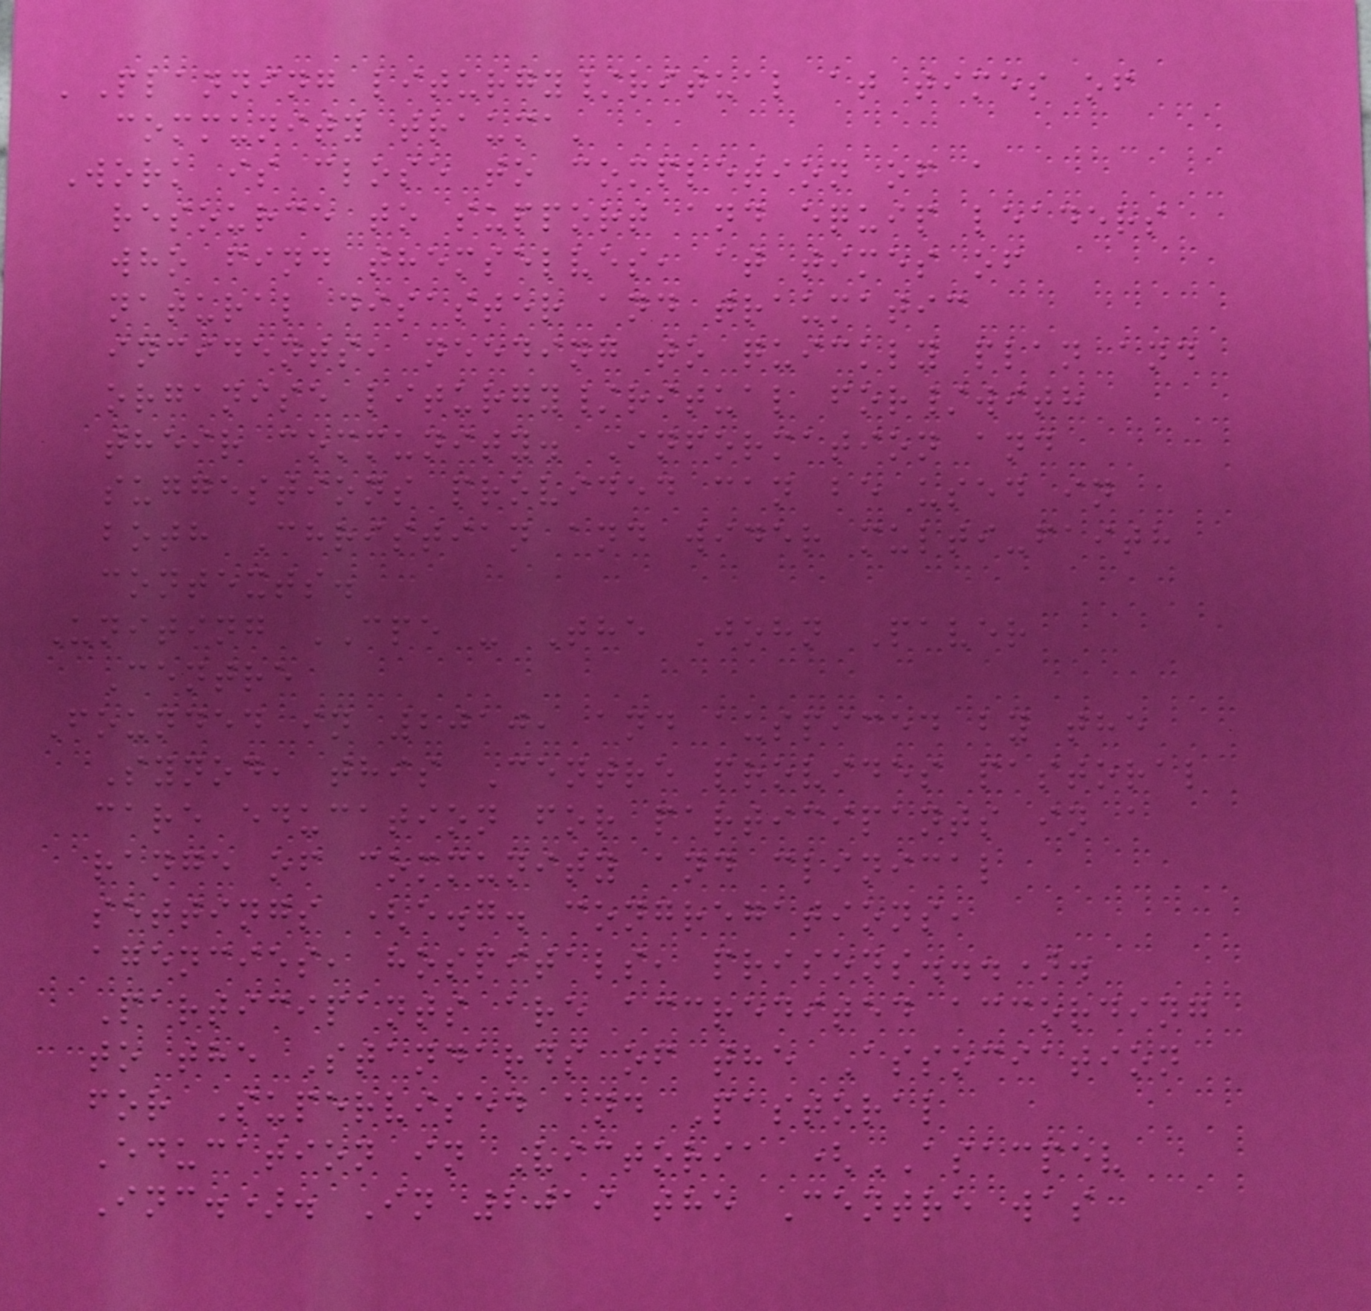'Planning liturgy/ritual at times of
community trauma'
Work is close to completion of a
resource to support and equip leaders
who find themselves, at times of
natural disaster and traumatic
incidents, needing to quickly plan and
organise liturgy/ritual for/with
their community. Information and
suggestions provided can be used in
both Christian and wider multi-faith
contexts.
Uniting CPE - The John Paver
Centre
Founded in 2010, and auspiced by the
Synod, this Centre provides pastoral
care education for participants in a
range of community and clinical
settings (e.g. congregations,
agencies, hospitals, prisons...).
Participants are accredited according
to the Standards of the Association
for Supervised and Pastoral
Education in Victoria (ASACPEV
Inc.). In 2019 the Centre was
